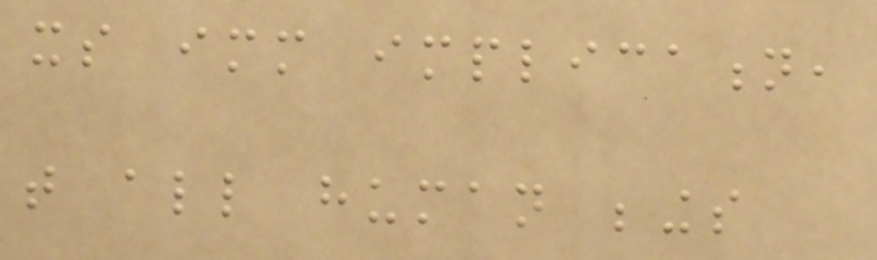its immediate implication,
that all human beings
